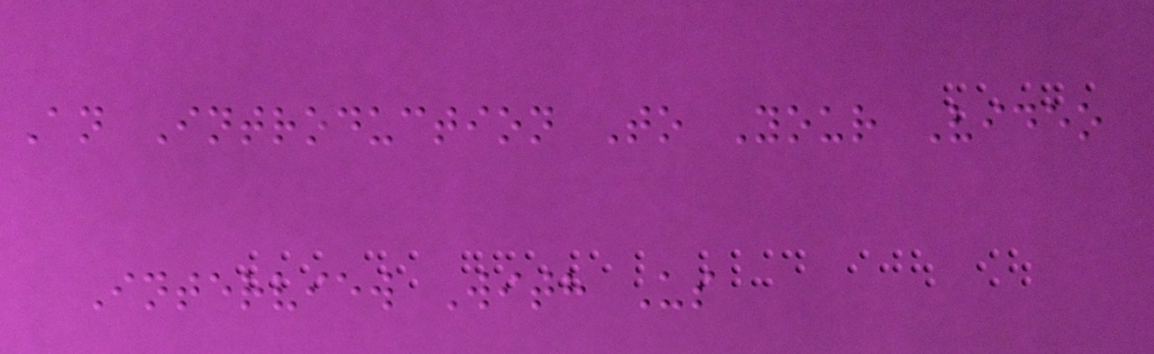An Introduction To Your Video
Interview With Us
